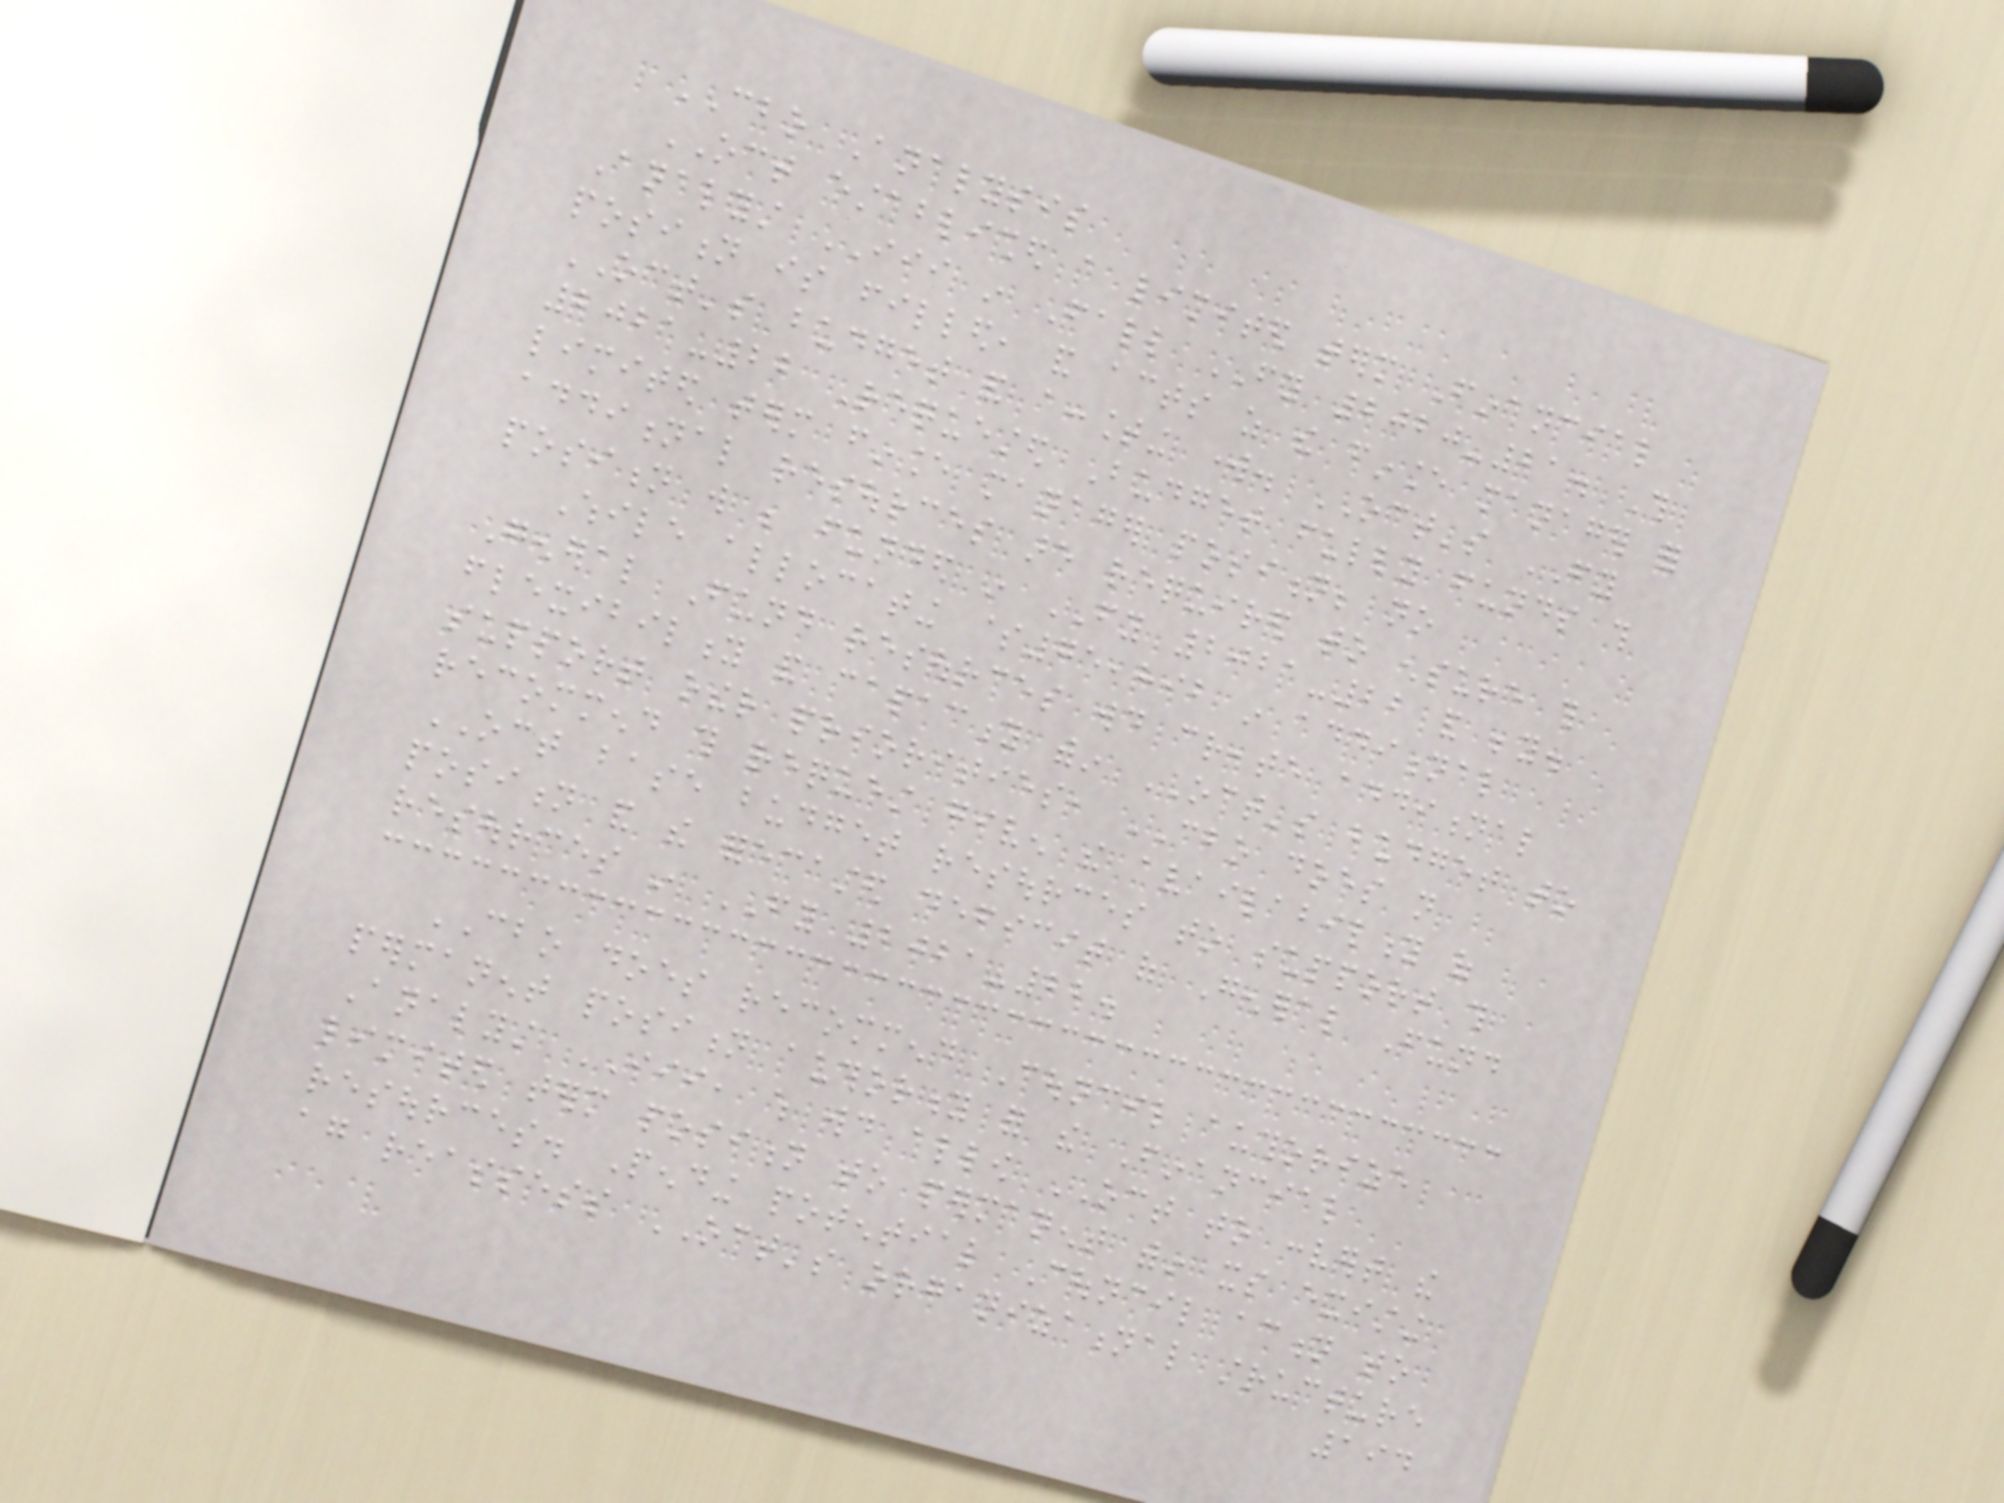CBO Analysis
OCT established a limited term Financial
Analyst III in Fall FY 2020-21. This
position is filled, and acts as the finance manager for
OCT's budget and accounting work. OCT's FY
2021-22 Requested Budget fully funds this
limited term finance manager position; no
additional resources are required to ensure this
position will be funded in FY 2021-22 and beyond.
While allocating $75,892 in additional
General Fund resources would create additional
flexibility and capacity within OCT's budget to
support other priorities, CBO does not
recommend this request given the availability of
OCT base budget resources to support this
position and the forecasted deficit of General Fund
resources in FY 2021-22.
CBO does recommend Council authorize
permanent position authority for the Financial
Analyst III, which would allow OCT to convert the
limited term position to permanent within its existing
resources. Pending potential Council action to
again reassess OCT's organizational structure
194
